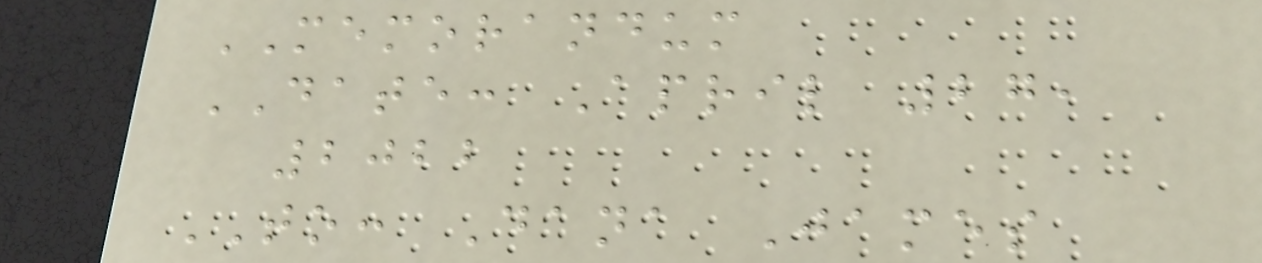MEMORANDUM
DATE: April 27,
2022
TO: Dana James
